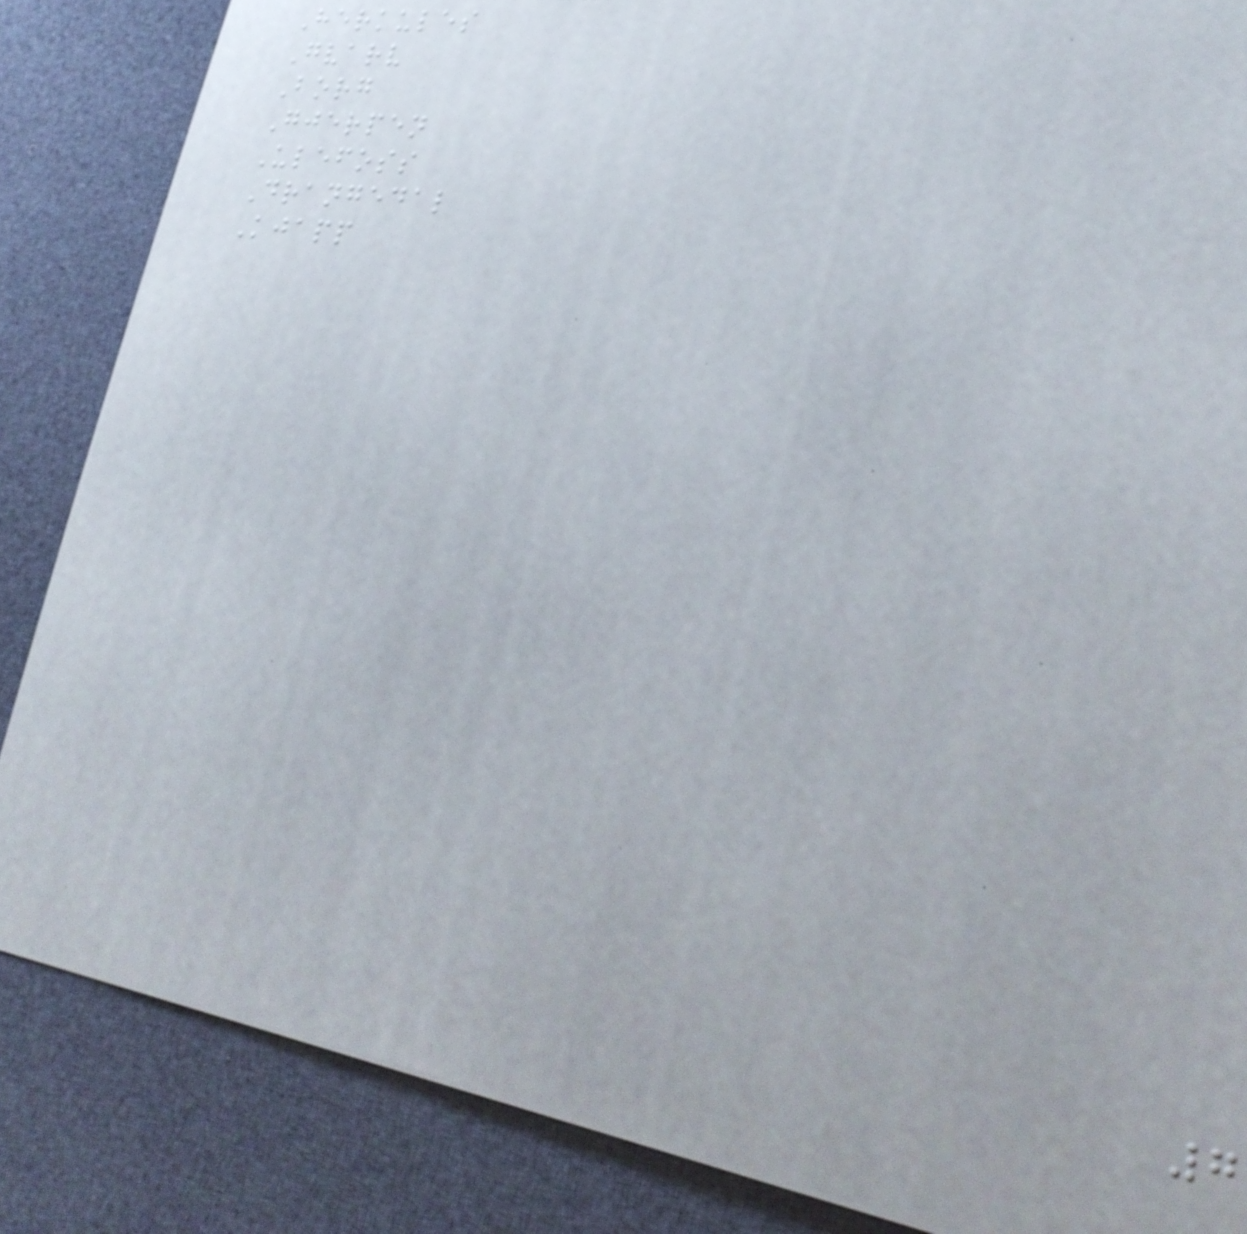Herkules
Gvarv
Borg
Gjerpen
Ulefoss
Drangedal
Kjapp
7
